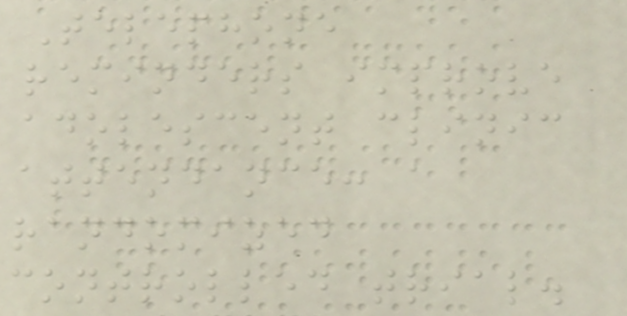Telephone
reminders improve
adolescent clinic
attendance: a
randomized
controlled trial.
